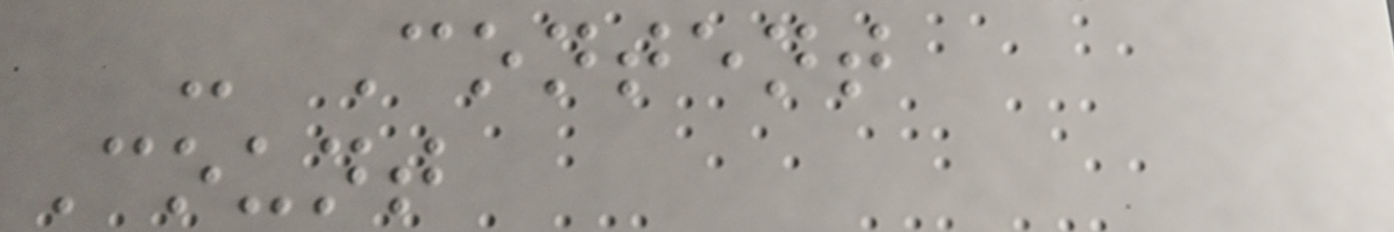- Content
Count
